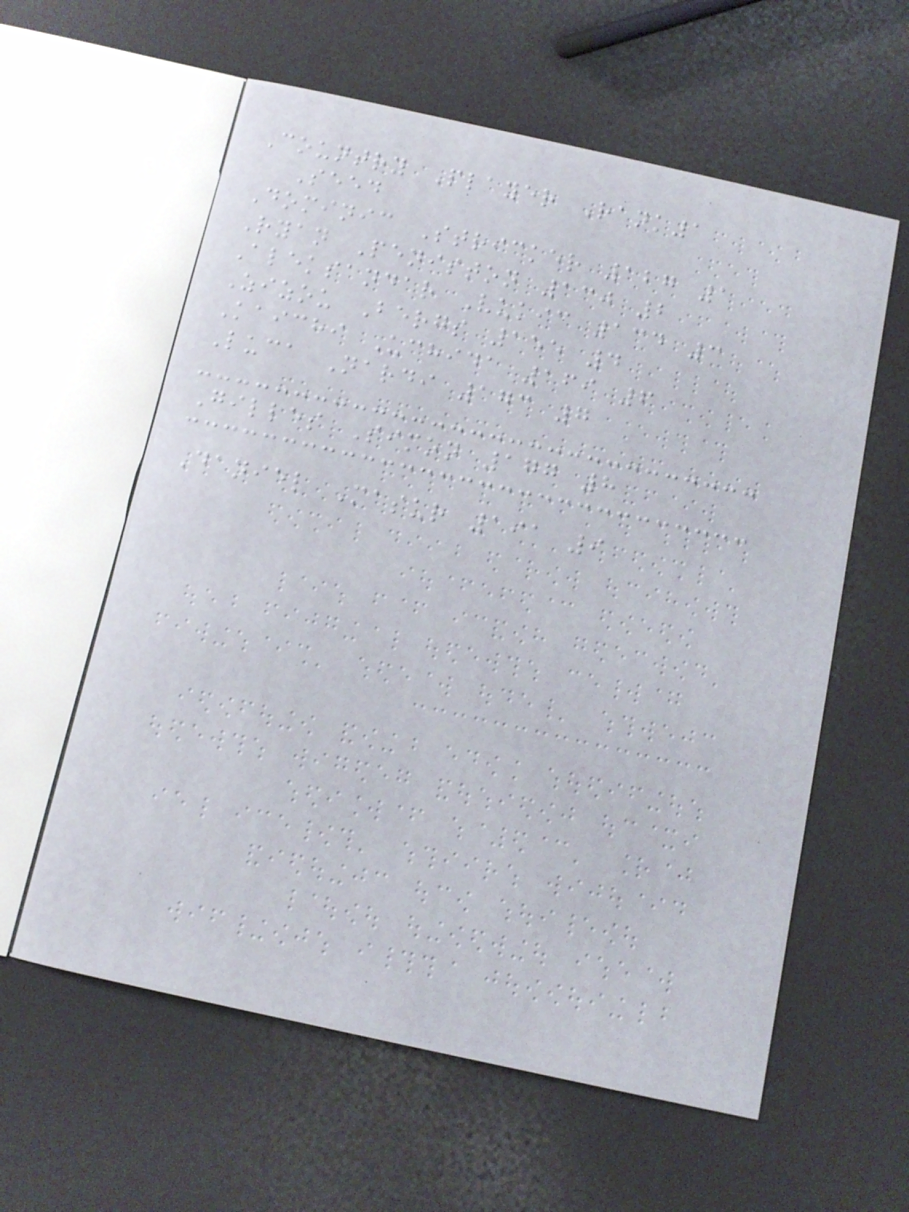Country Player Rank1
Seed
Dominic Stricker 127 1
Ryan Peniston 130 2
Aleksandar Vukic 134 3
Zizou Bergs 155 4
Kaichi Uchida 169 6
Luca Nardi 173 7
Gilles Simon 177 8
Daniel Masur 191 9
